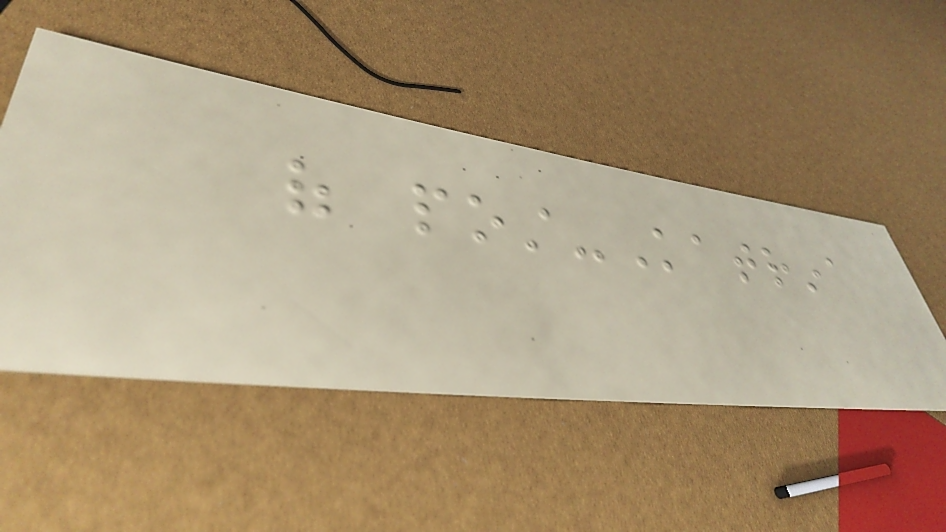of post-Katrina
